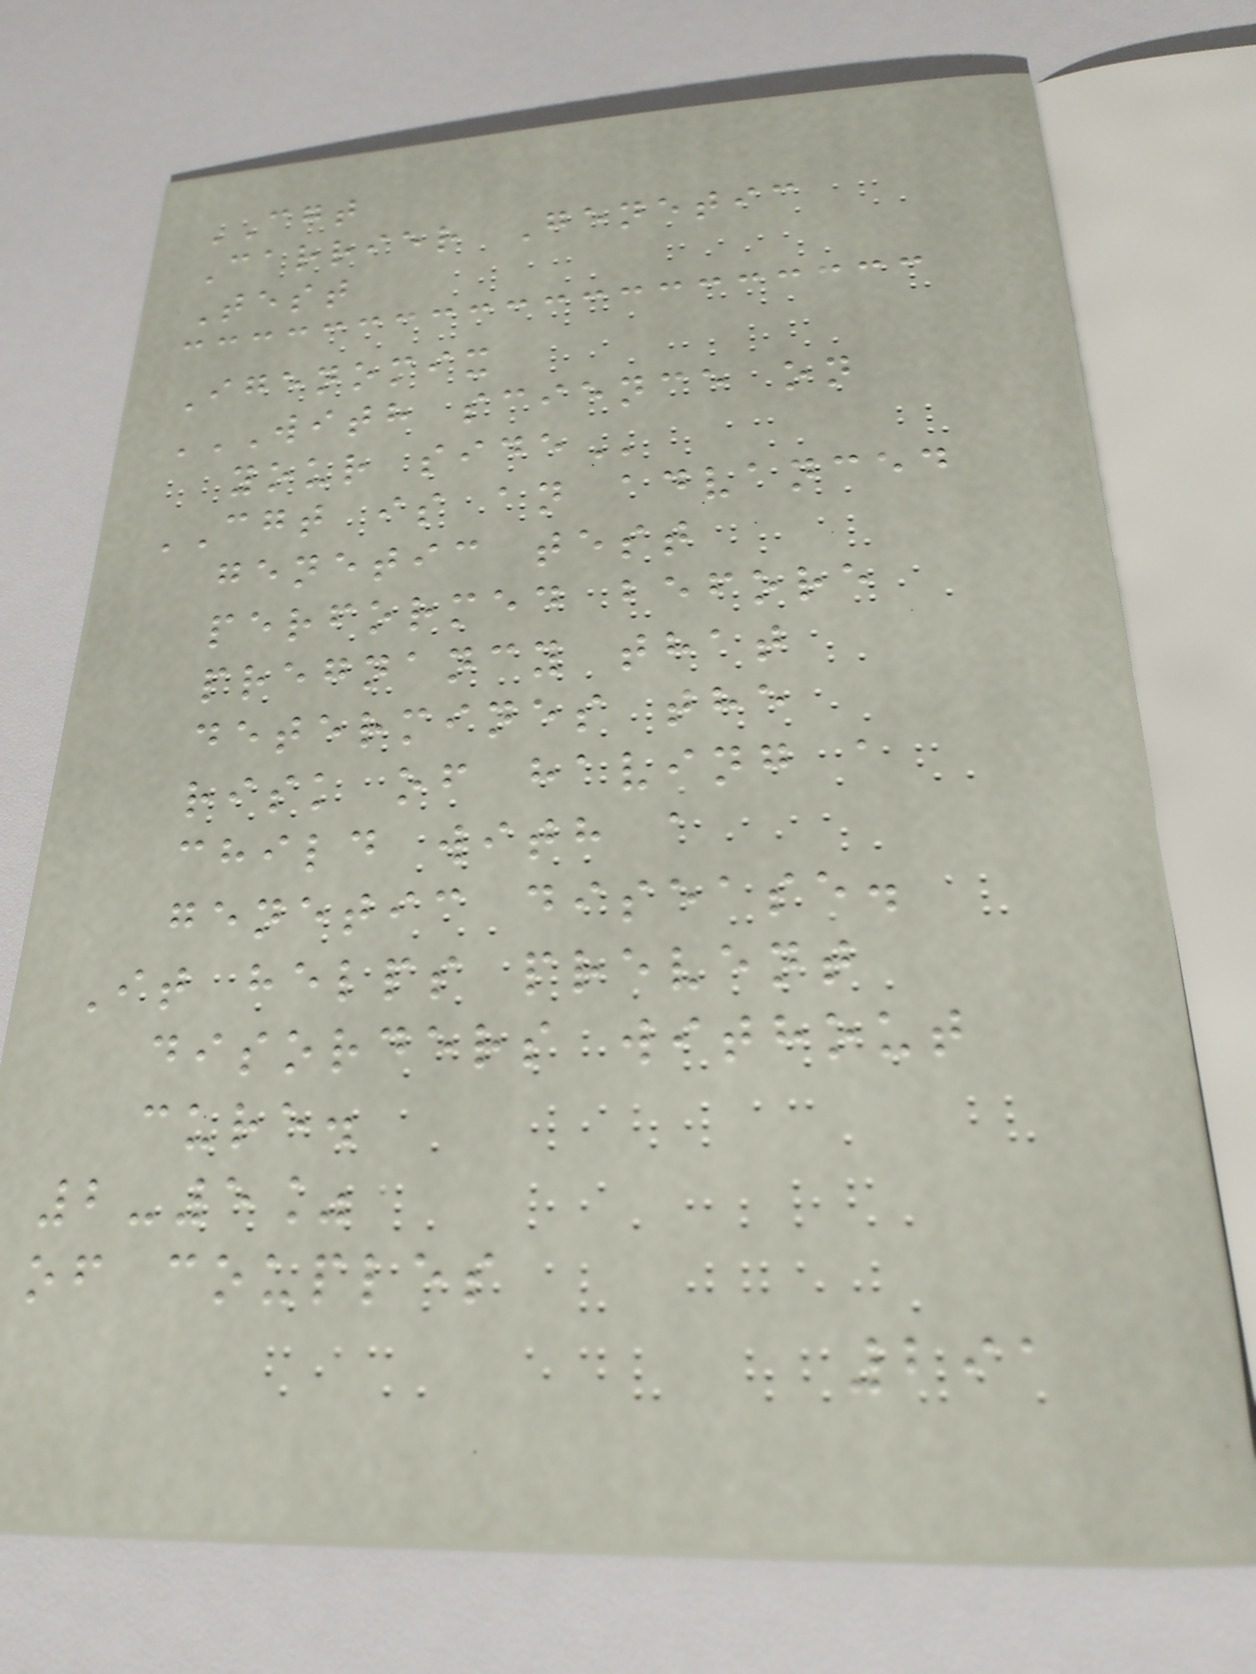CGT
Carrier Genetic
Test
Igenomix
WITH SCIENCE ON
YOUR SIDE
CGT is an advanced
genetic test
performed before
pregnancy that
determines the
risk of having a
child with a
genetic disease.
It helps prevent
disorders without
cure.
2-5%
of couples
291
